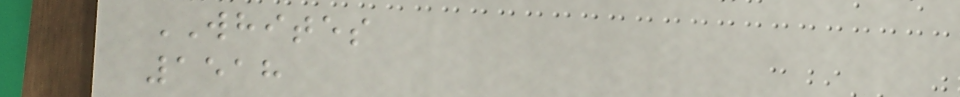WHITES
1518
